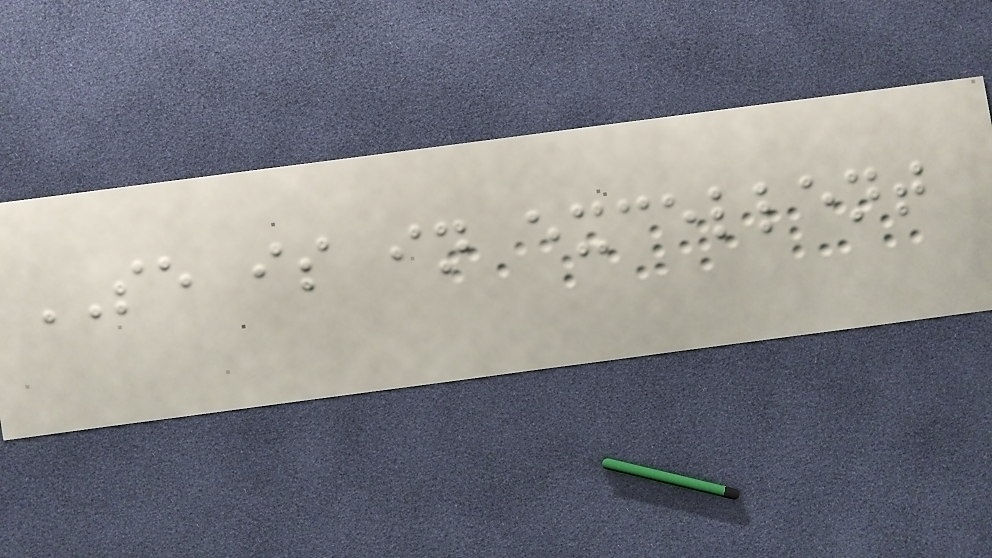SE is in excellent
